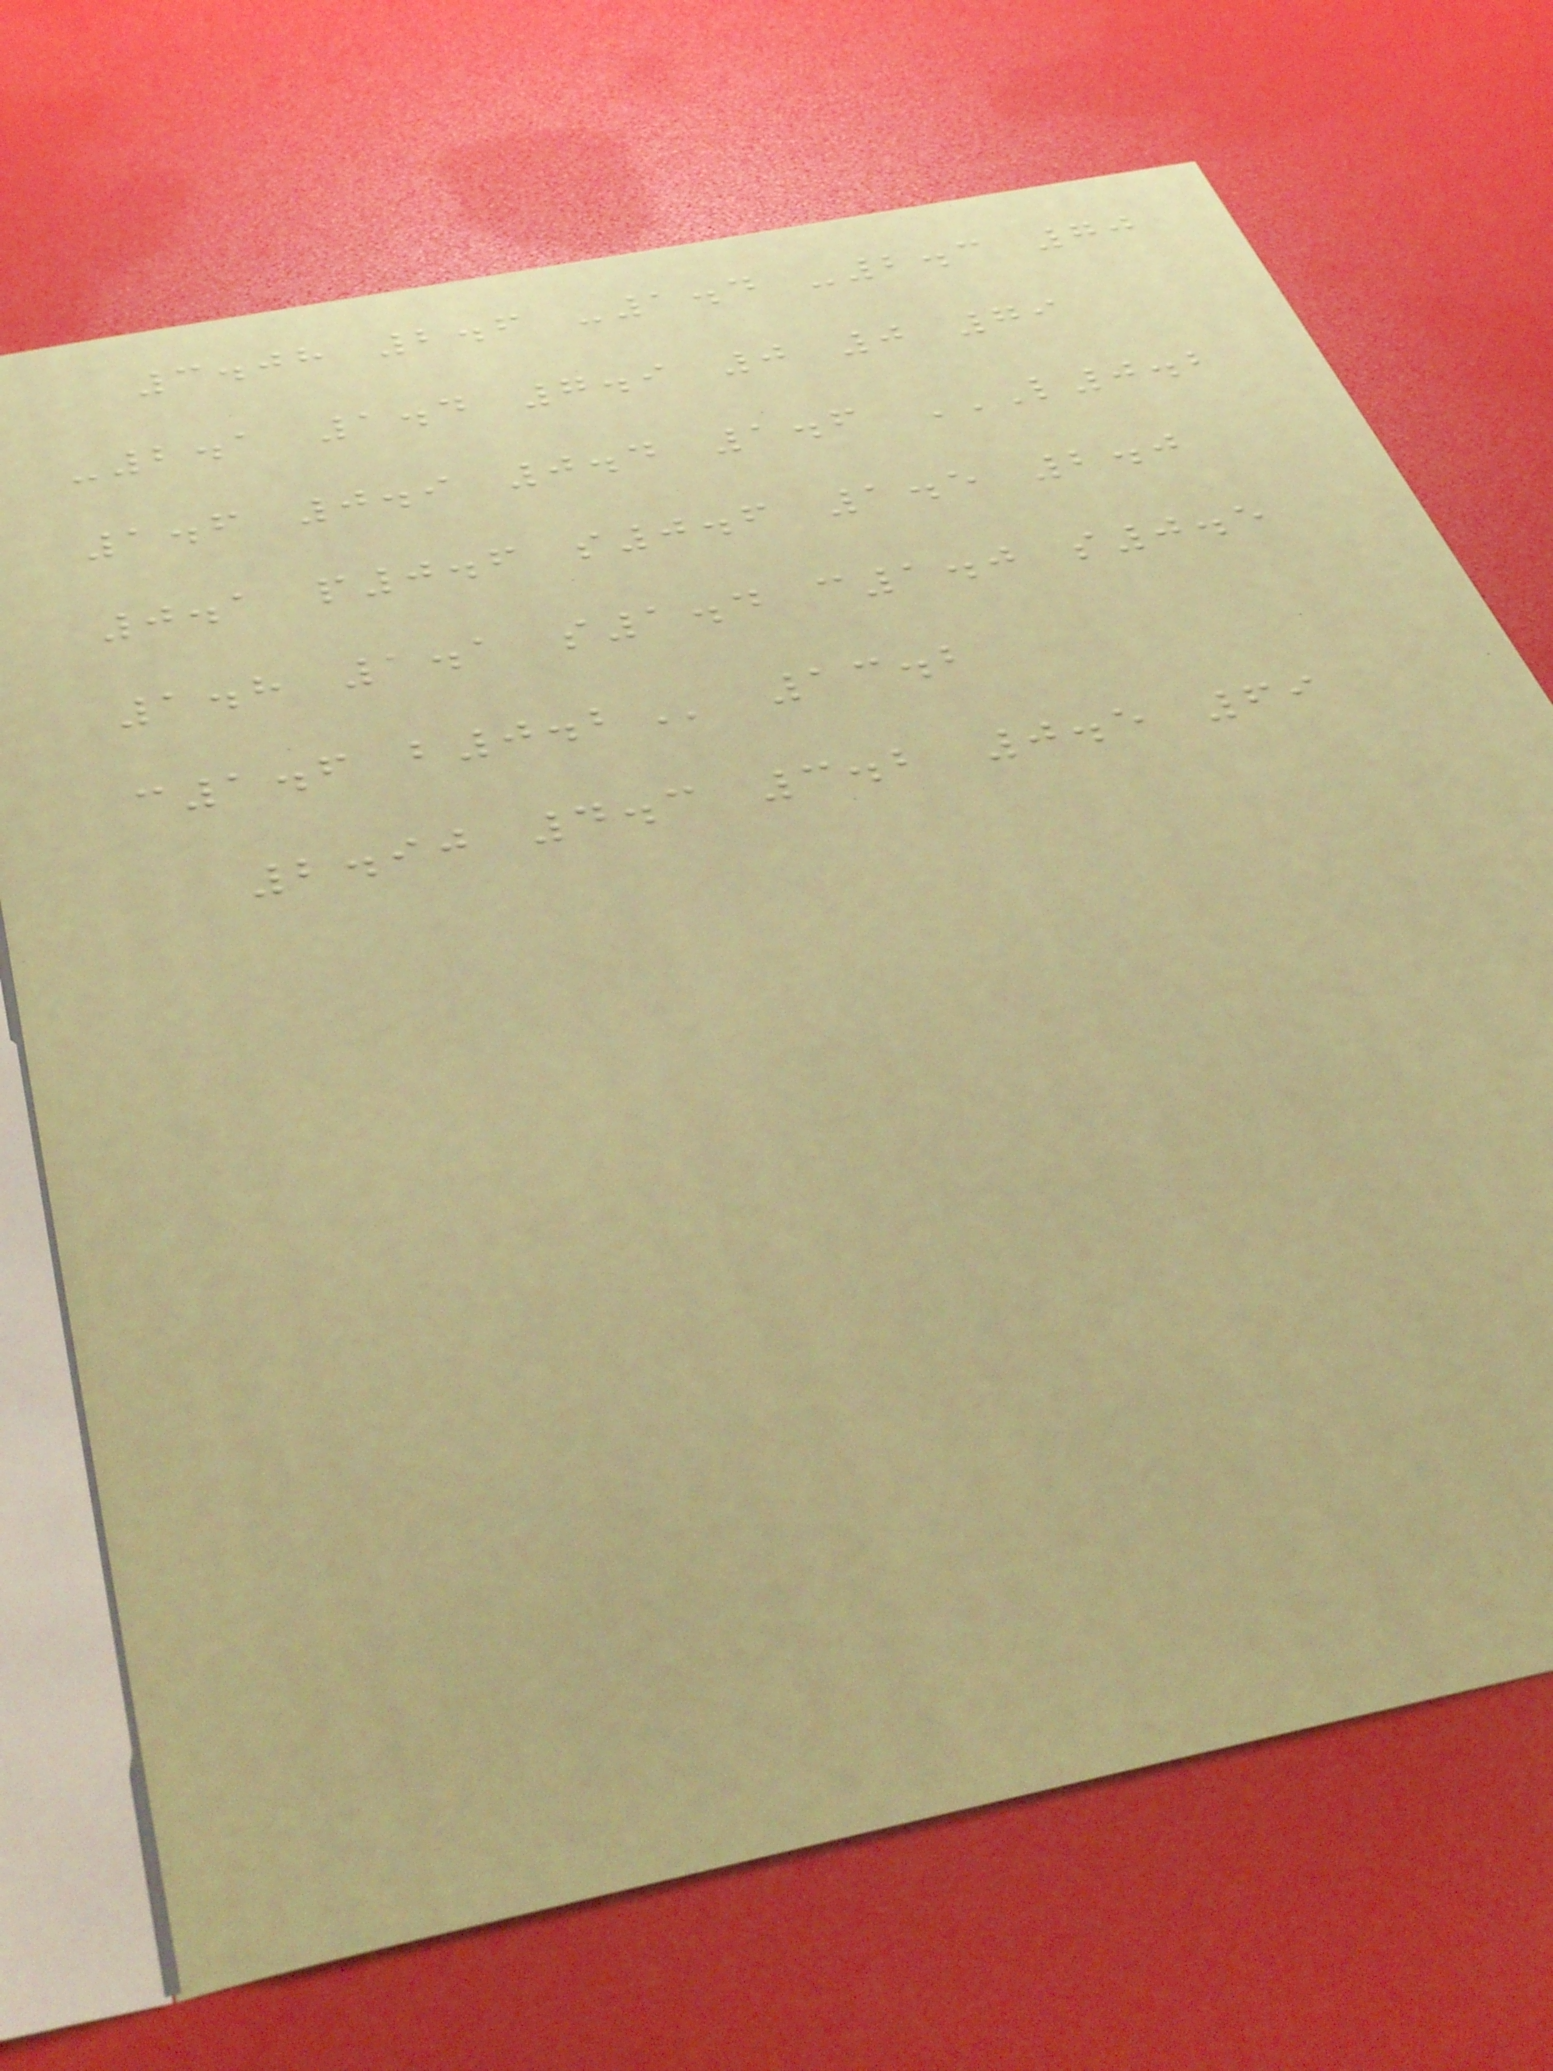3.08 2.6 -1.4 -2.3 70
-2.1 1.4 7.9 0 0 79
1.6 0.9 0.4 1.6 L0.2
0.1 P0.6 S0.6 1.5 2.0
1.8 1.1 S1.4 C1.0 S0.5
C1.6 B0.2 13.2
2.90 4.3 3.2 0.5 69
